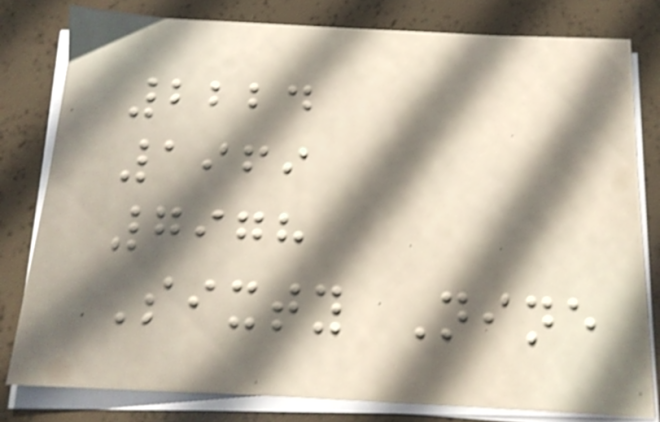2224
1969
7978
Sixty Nine
